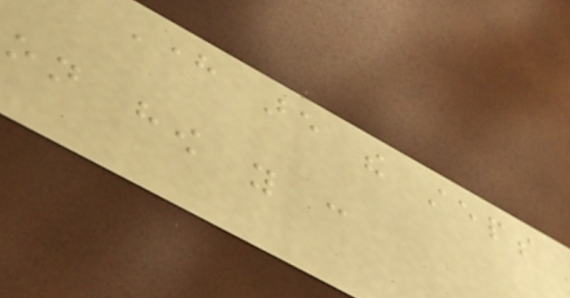Here are the steps
on how you can
